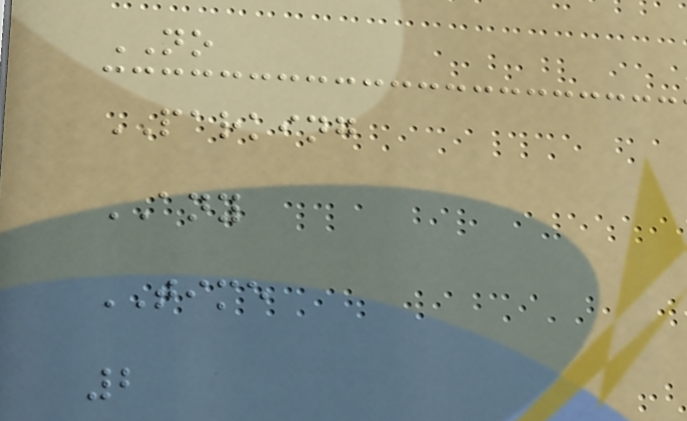NO
PARKING
ANY
TIME
2
